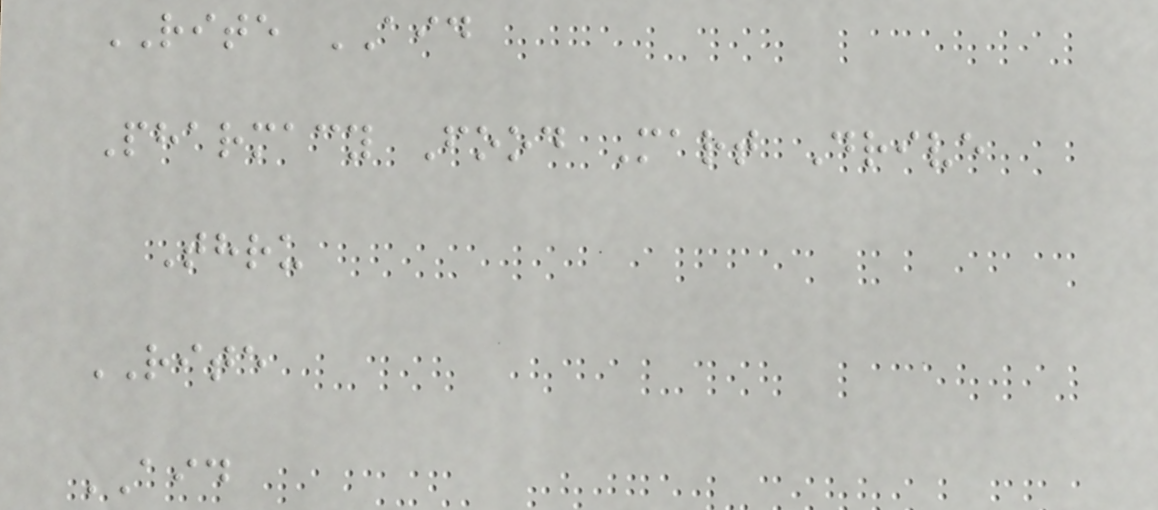RITE AID
Pharmacy Food Mart Drive
Thru
RITE
AID
